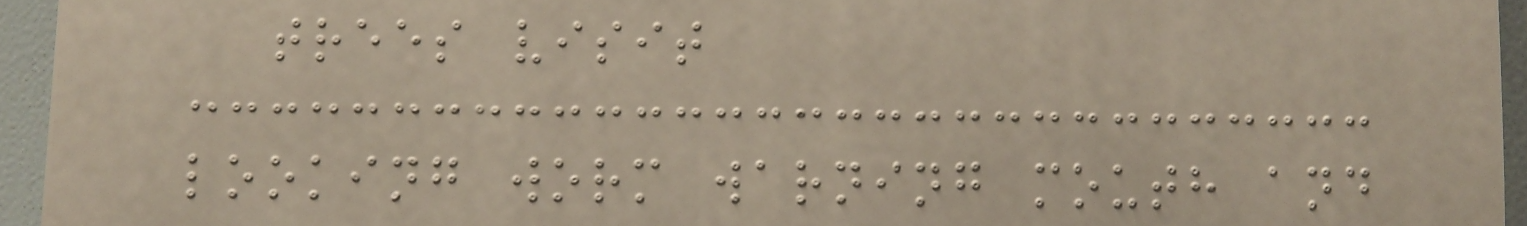trees visit
looking worm warning mouth and
